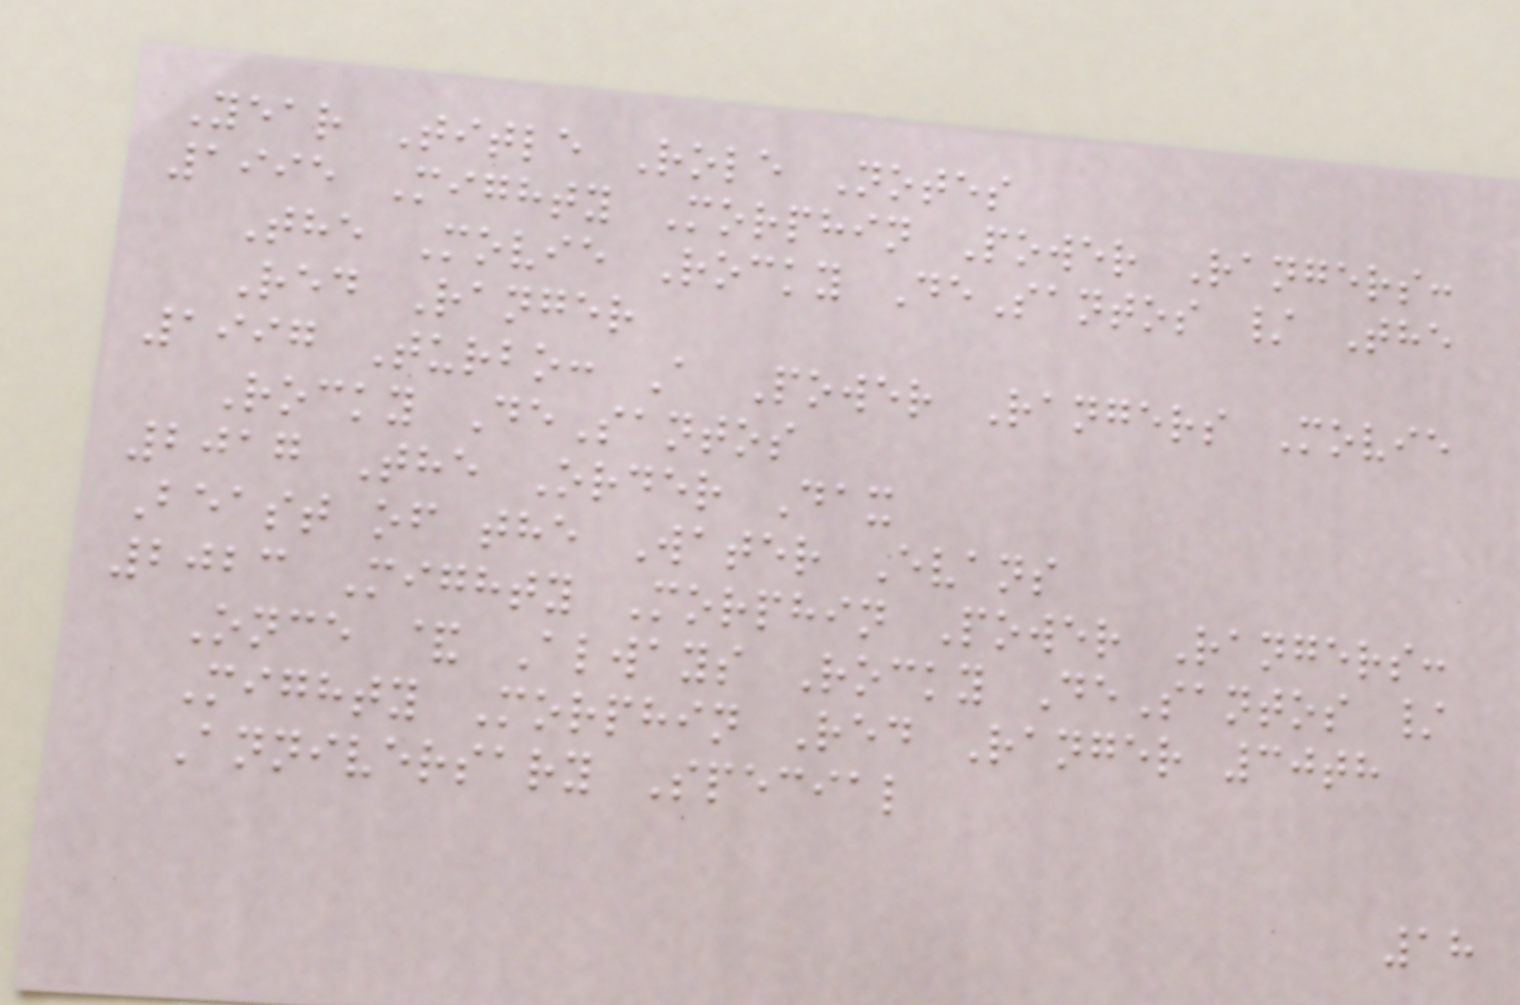Year Title Role Notes
1995 Mighty Morphin Power Rangers:
The Movie Rocky DeSantos / The
Red Ranger
1997 Turbo: A Power Rangers Movie
Rocky DeSantos
2017 The Order Dax
Beast of the Water Evans
2023 Mighty Morphin Power Rangers:
Once & Always Rocky DeSantos /
Mighty Morphin Red Ranger 30th
Anniversary Special
18
